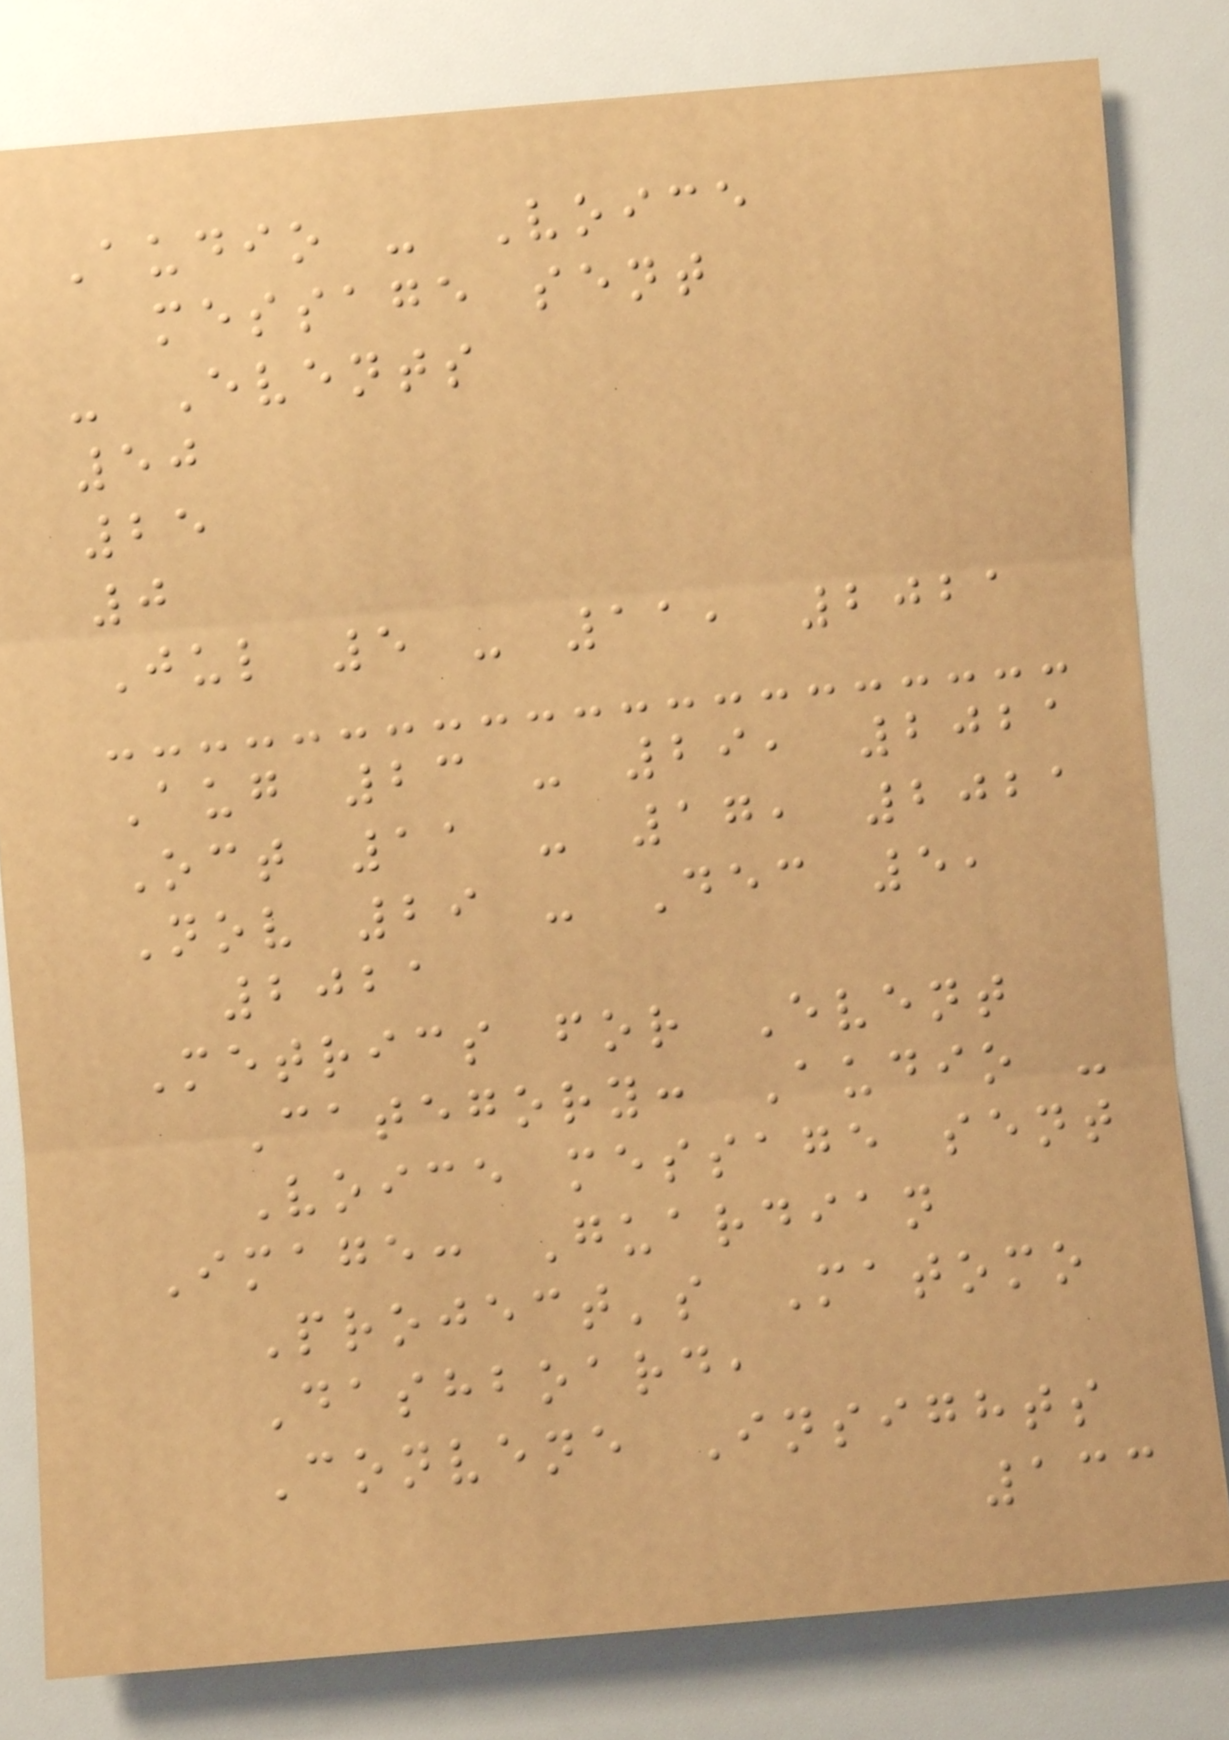Audio - Voice
message sent
- Events
50
25
0
Jul 5 - 11, 2021
Aug 23 - 29, 2021
Oct 11 - 17, 2021
Nov 29 - Dec 5,
2021
Metrics for Event
Category: Audio -
Voice message sent
Image: Guardian
Project's Matomo
Dashboard,
Convene Insights
133
